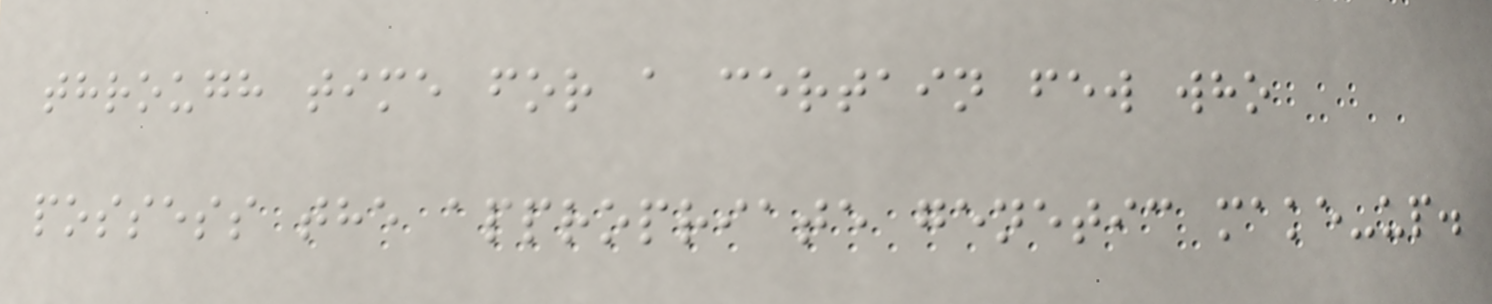through time for a certain few who
possess the appropriate genetic make-up.
